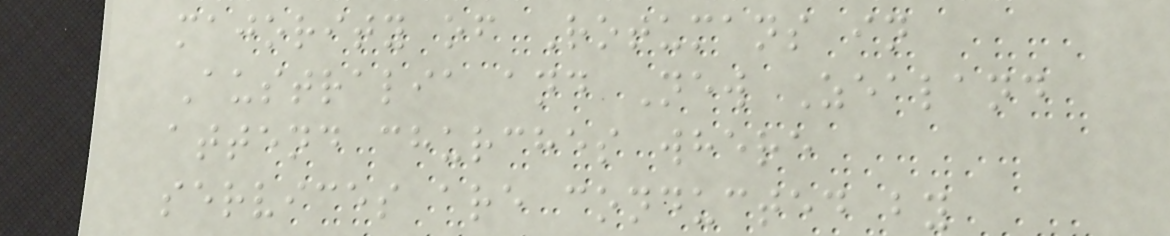majority of Rotumans in
Australia and New Zealand
attend churches where
services are conducted by
